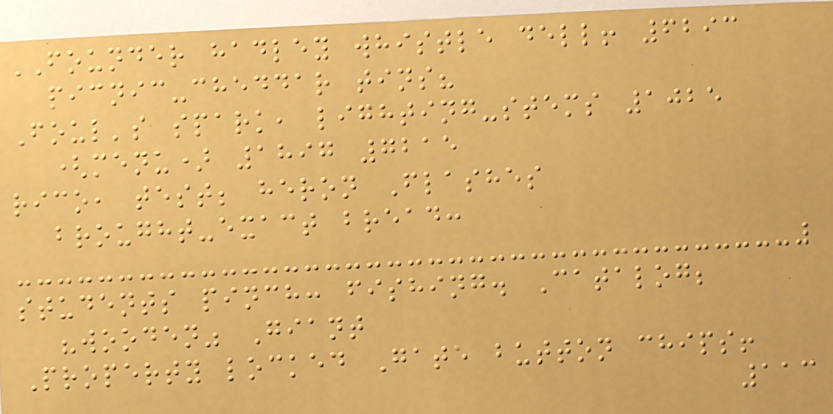FOUNDER hadley whistle dell! 6293
picnic-cheddar tins?
Foul's spark, lighting-stems 1025
(menu) 1897 7215
rico, test; heron Flashes
brought-exact bread:
students pinch: fishing. Catalog;
"wooden" Giant
Property locked Gate button chips!
113
